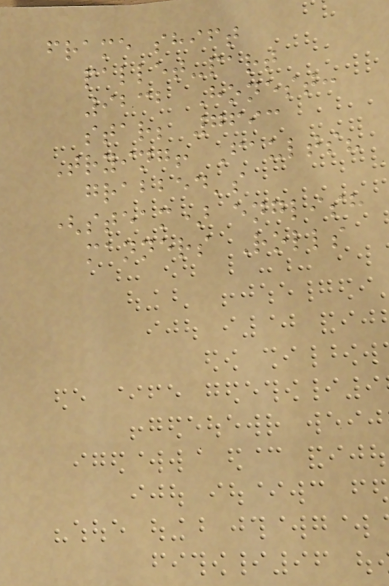frame shift
pallet-part
9232 Honest:
star; 7693
Trying! Faults?
grabbed's
(steam) english
manners Rolls
